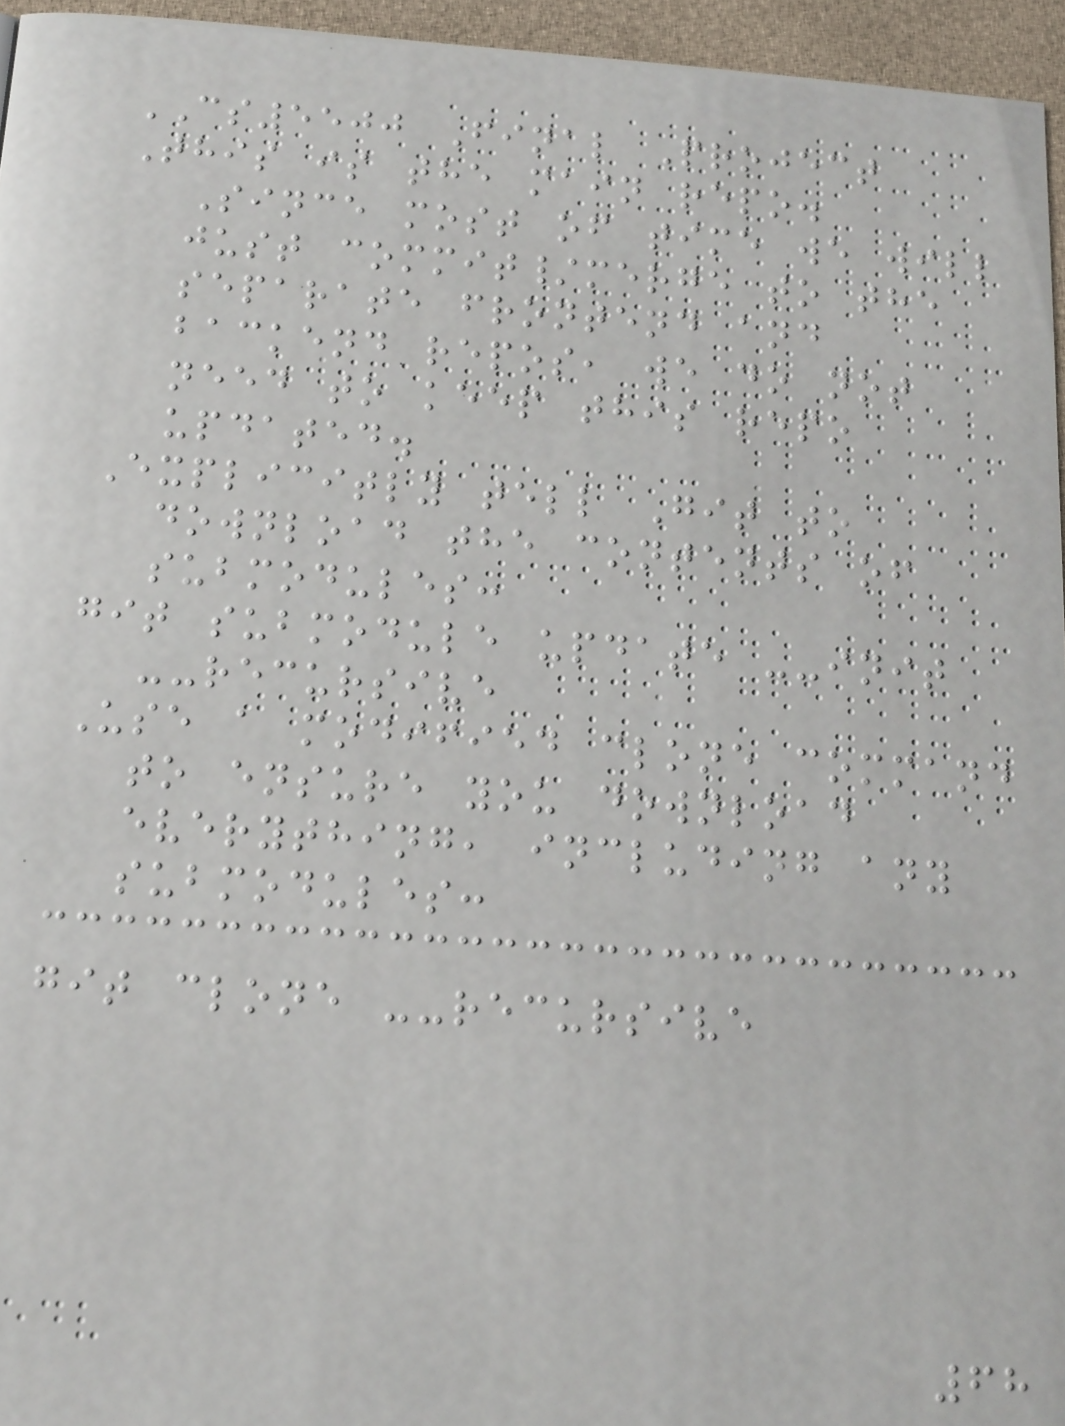CS5500 Final Project
This is the main repo.
Since most of time we will
just commit/merge to the
separate frontend and
backend repos, we do not
need to keep this repo
updated.
Explicitly tell Git to
download the contents of
submodules:
git submodule update --init
--recursive
Use a modified clone command
to ensure you download
everything, including any
submodules:
git clone --recursive
68
